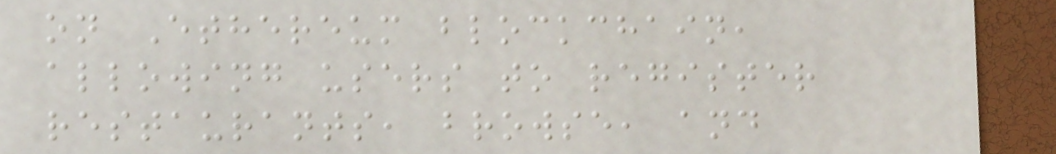on Ethereum blockchain,
allowing users to register
restaurants, browse, and
